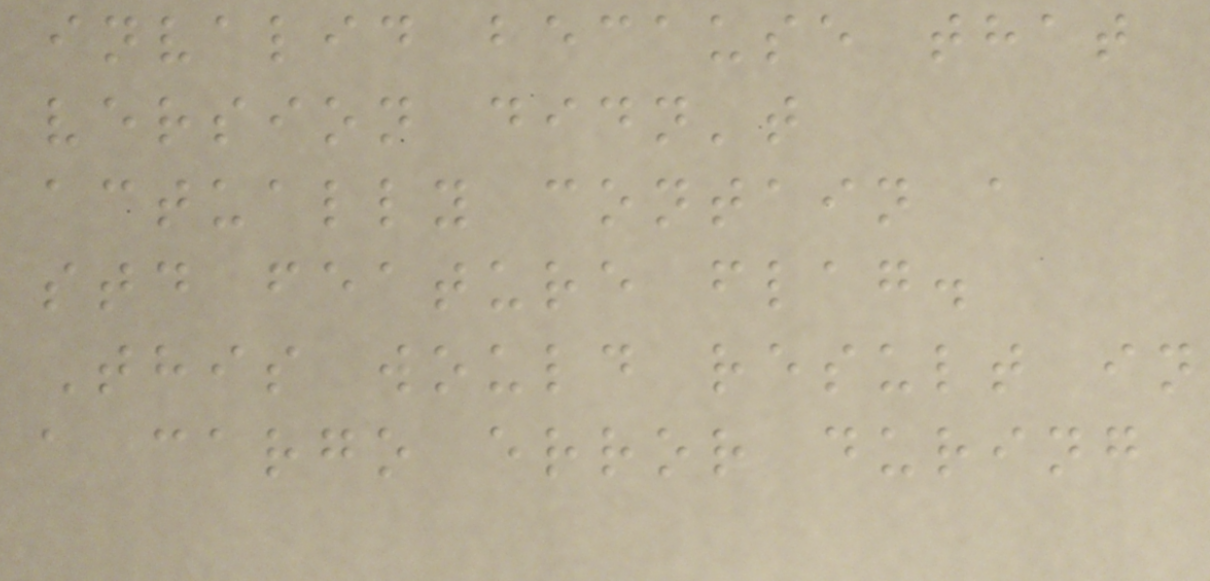invalid because that
version didn't
actually contain a
std feature flag.
This would result in
a cargo error during
